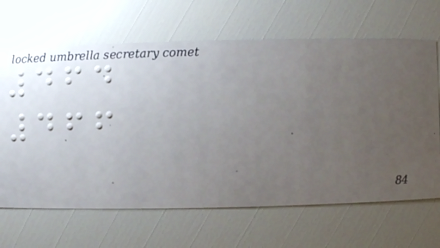464
466
